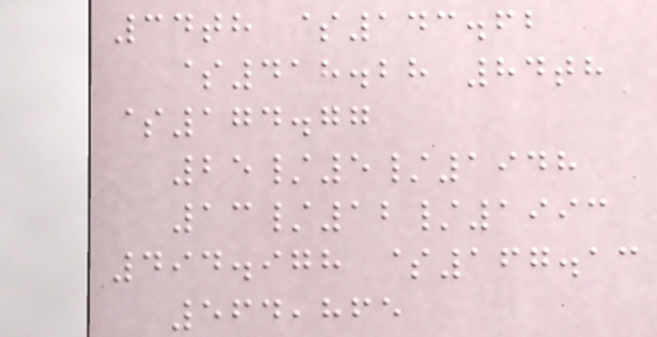34th $143.62
$418.28 84th
$174.77
25/5/1948
13/12/1993
494.978 $167.13
564,865
